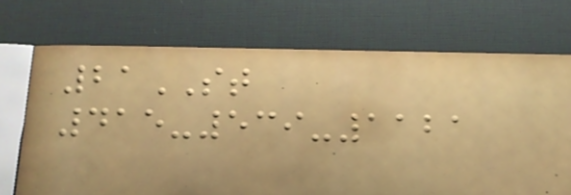21ST
415-539-1121
